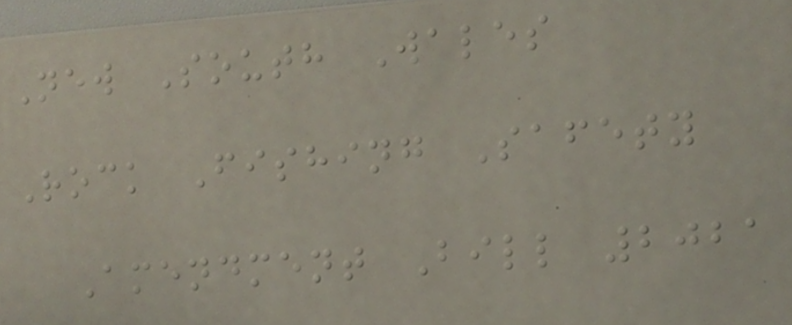New South Wales
Rock Fishing Safety
Amendment Bill 2021
